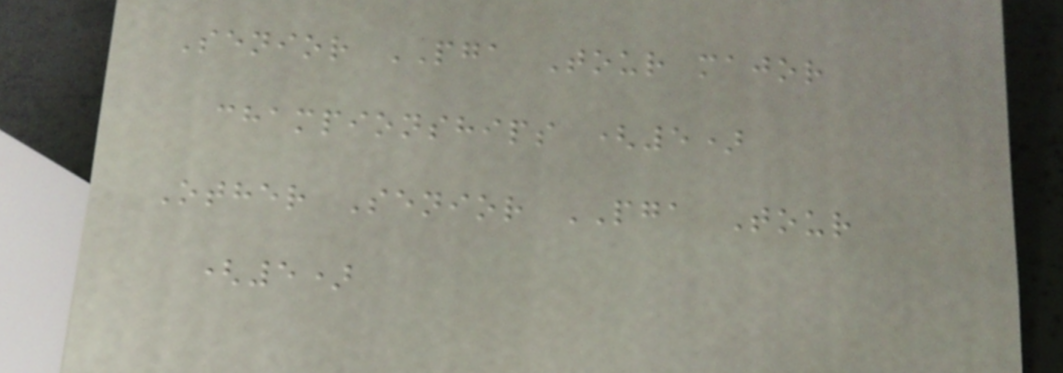Senior PGA Tour major
championships (5)
Other Senior PGA Tour
(5)
